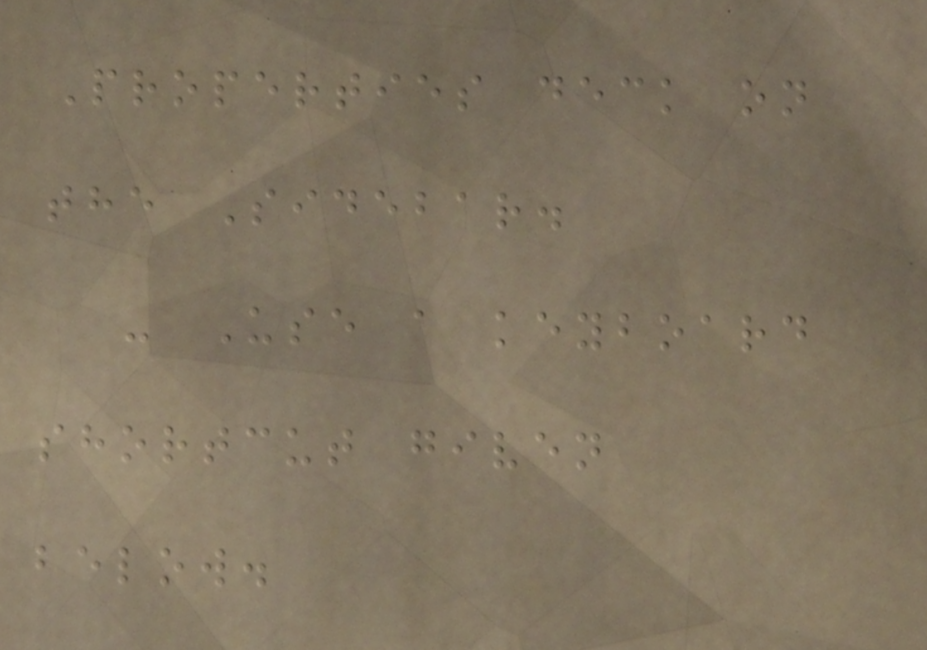Properties deck on
the Sidebar.
- Use a keyboard
shortcut given
below.
